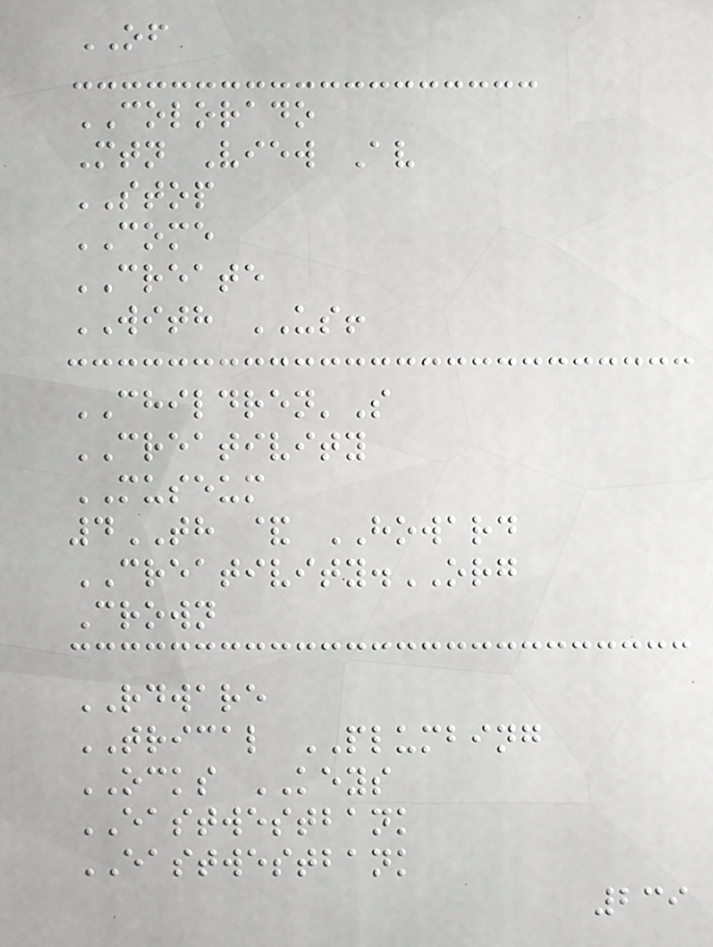OF
COLORADO
Mtn View Av
STOP
COME
CREATE
WITH US!
CHILDREN'S
CREATIVITY
MUSEUM
4TH & HOWARD
CREATIVITY.ORG
Crown
RDWARE
TRICAL PLUMBING
OCKS KEYS
EASTWESTBANK
EASTWESTBANK
239
